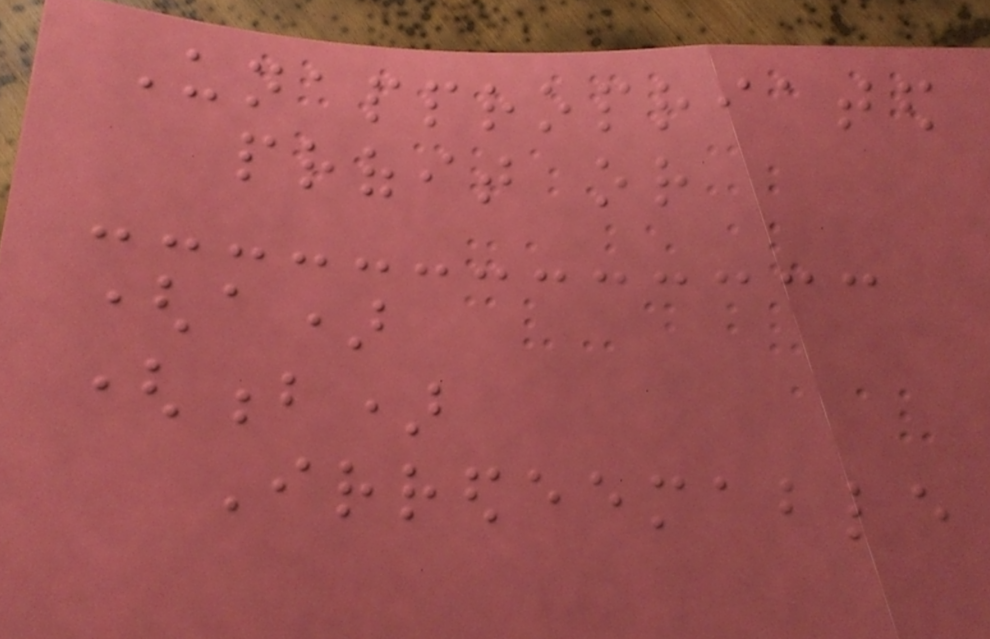Unappropriated
profit or
(a)
(b)
Irredeemable
